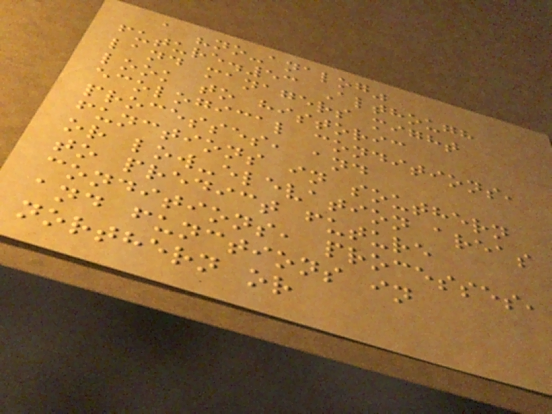a "no-analog"
future.53 Although
land managers might
look to historic
ecological conditions,
processes, and
functions in southern
or low-elevation areas
to predict future
conditions, processes,
and functions in
northern or
